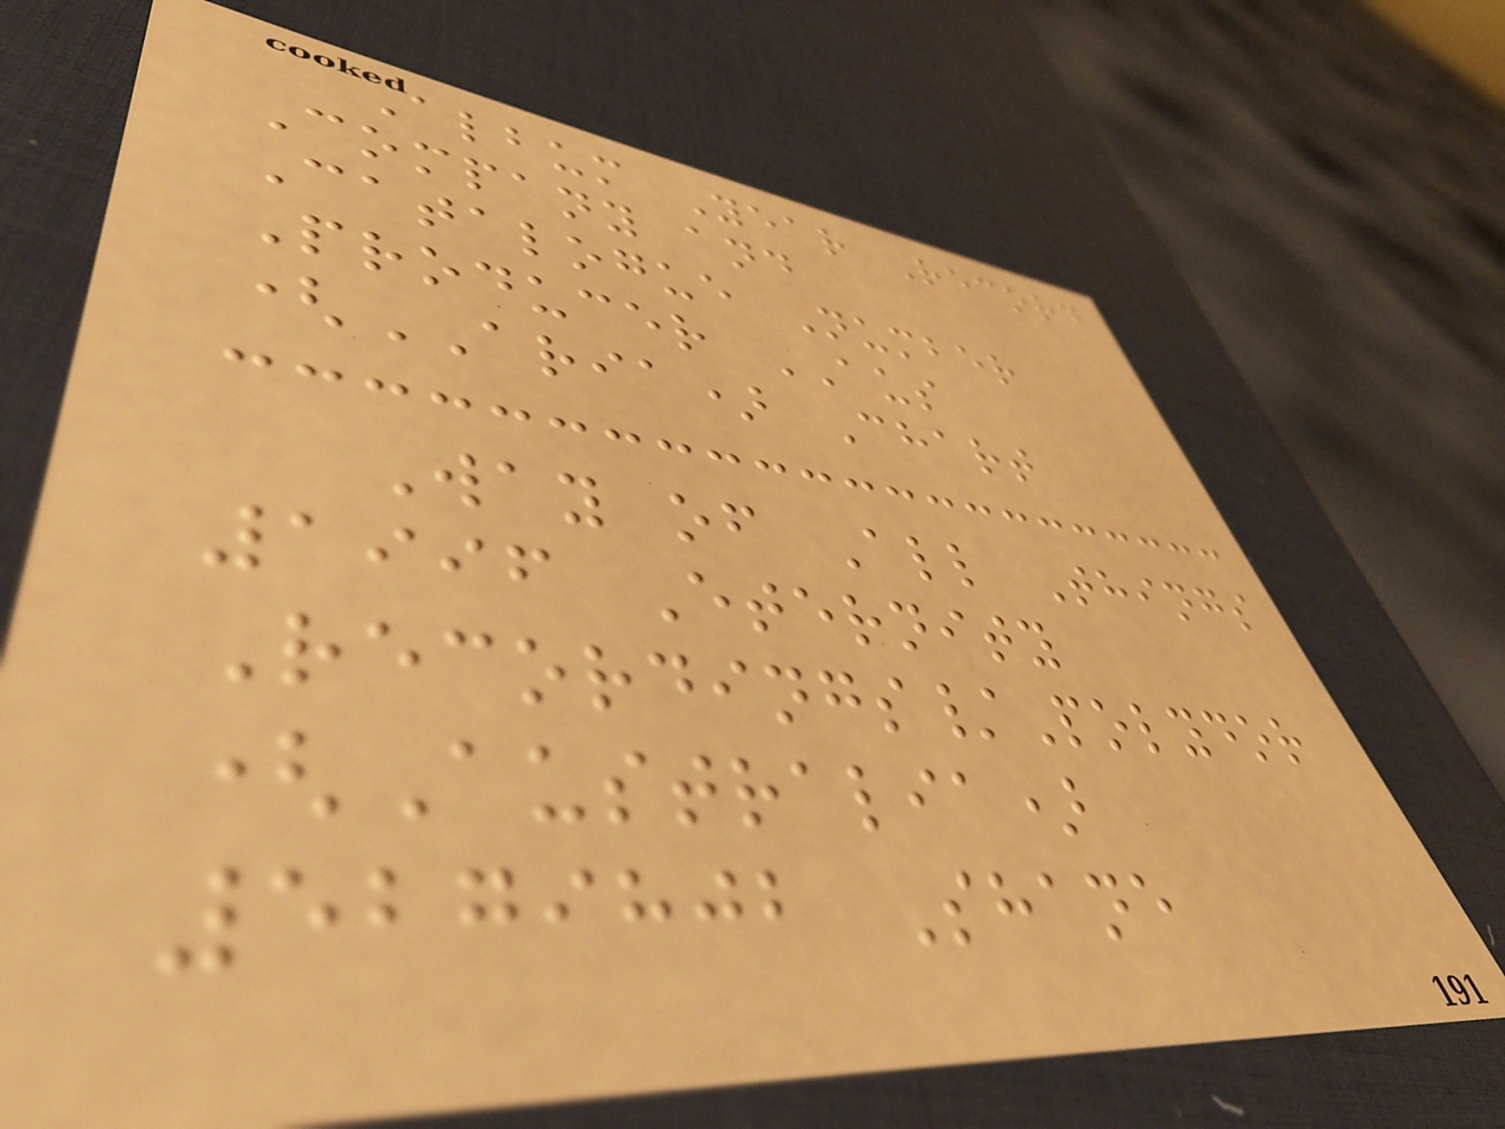Album Year Record
Company and
Catalogue Number
Producer AUS
(ARIA) Chart
Way of All Things
1996 Eternity
Recordings/Polydor
(Australia)
5279802 Shane
